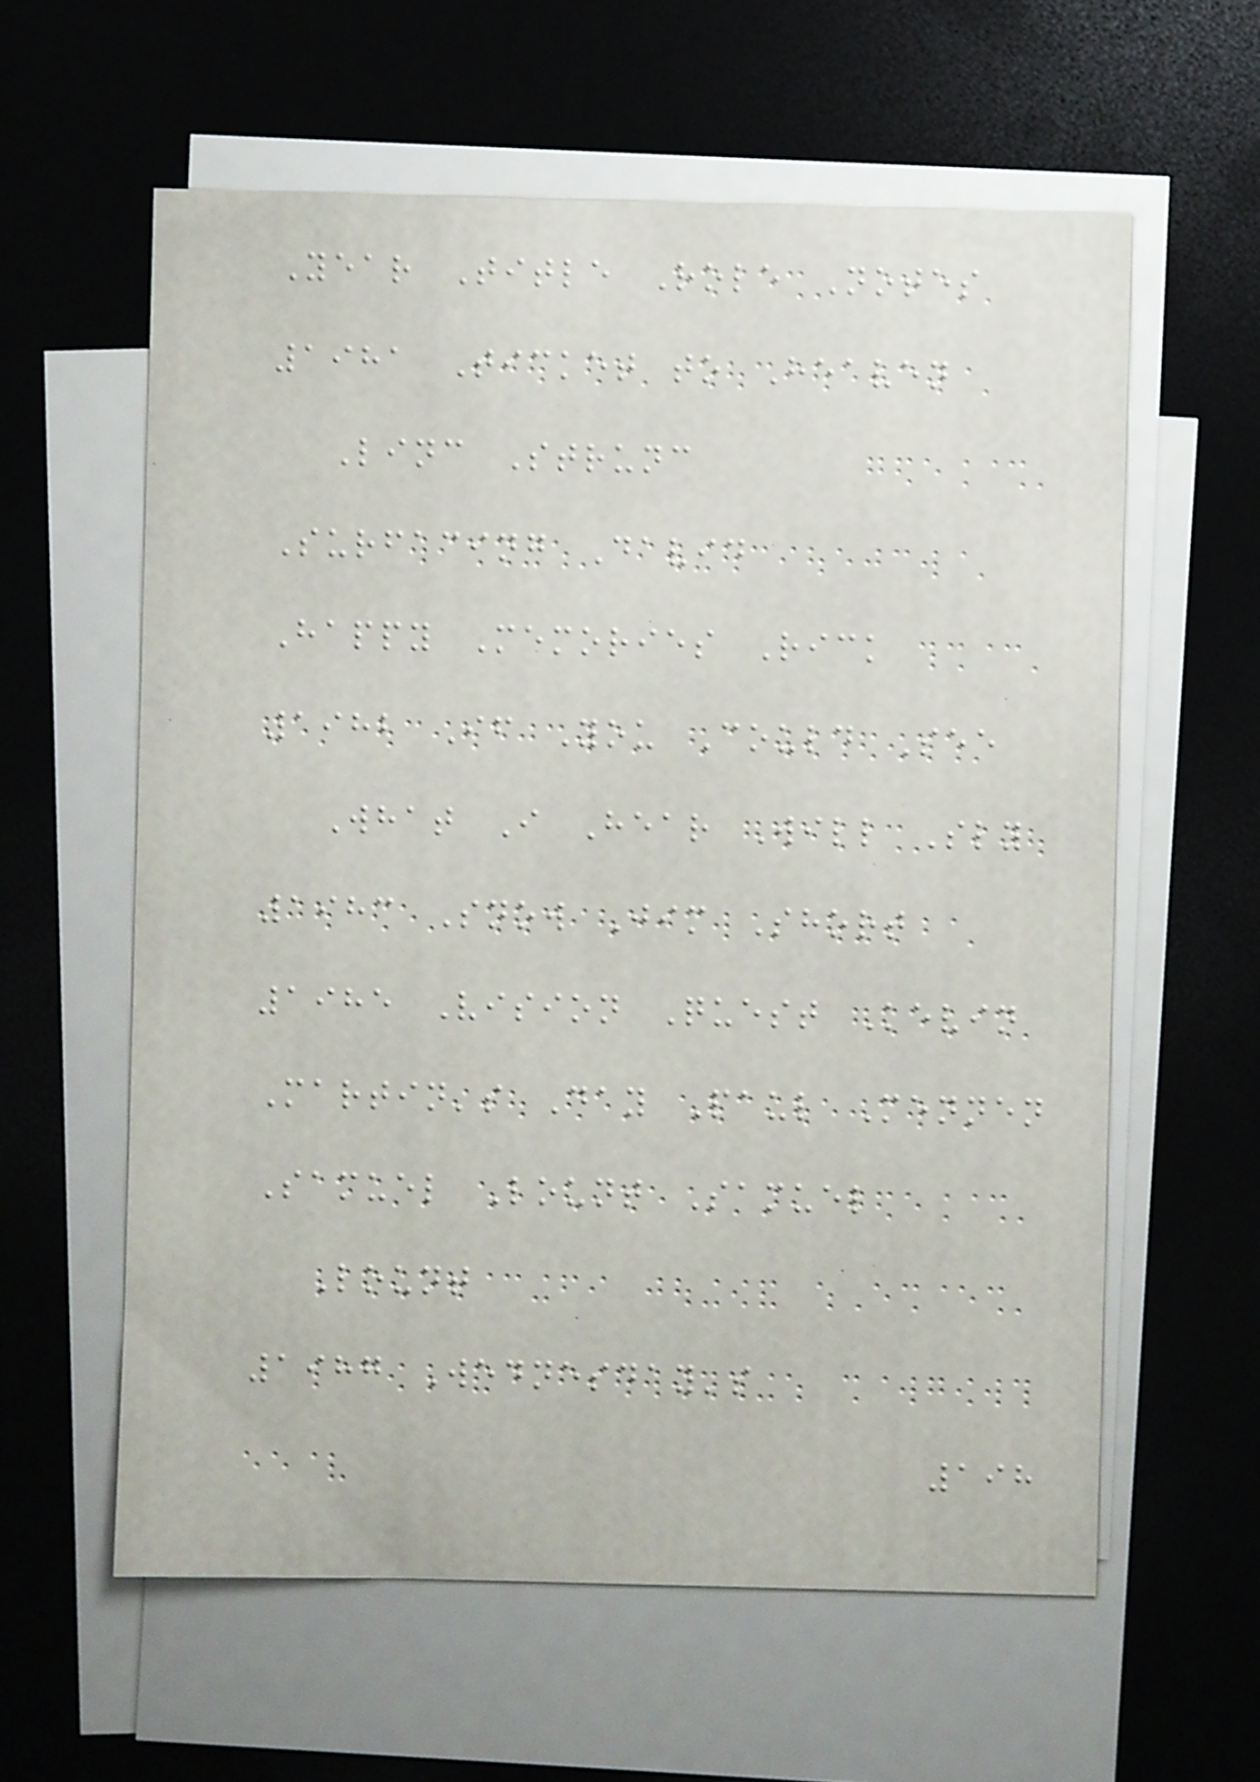Year Title Role Notes
1981 Ticket to Heaven
Linc Strunc
Surfacing David
Happy Memories Rick
1982 If You Could See
What I Hear Will Sly
1983 Snow Jim Short
1985 Vision Quest Kevin
Martin's Day Paul Mennen
Samuel Lount Samuel
Lount
1987 Wednesday's
198
